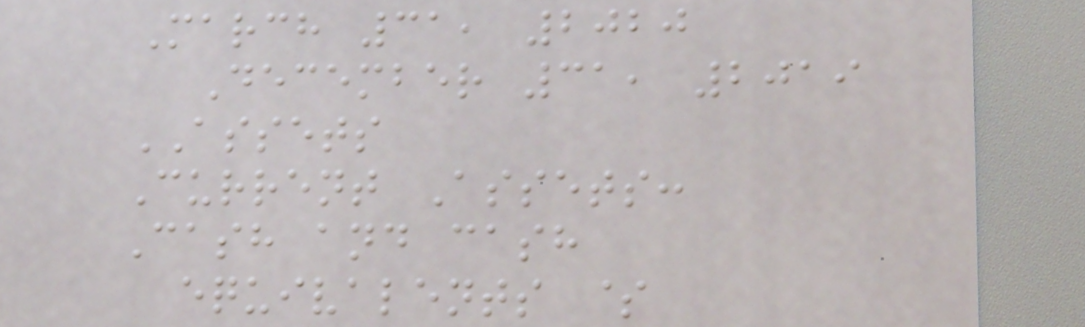March 31, 2020
December 31, 2019
ASSETS
Current Assets:
Cash and cash
equivalents $
